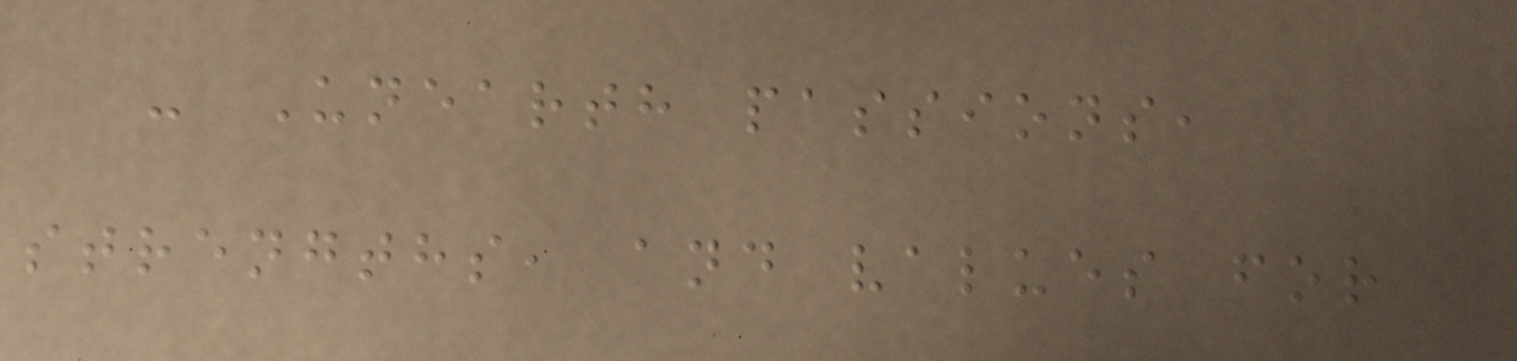- Unearth passions,
strengths, and values for
